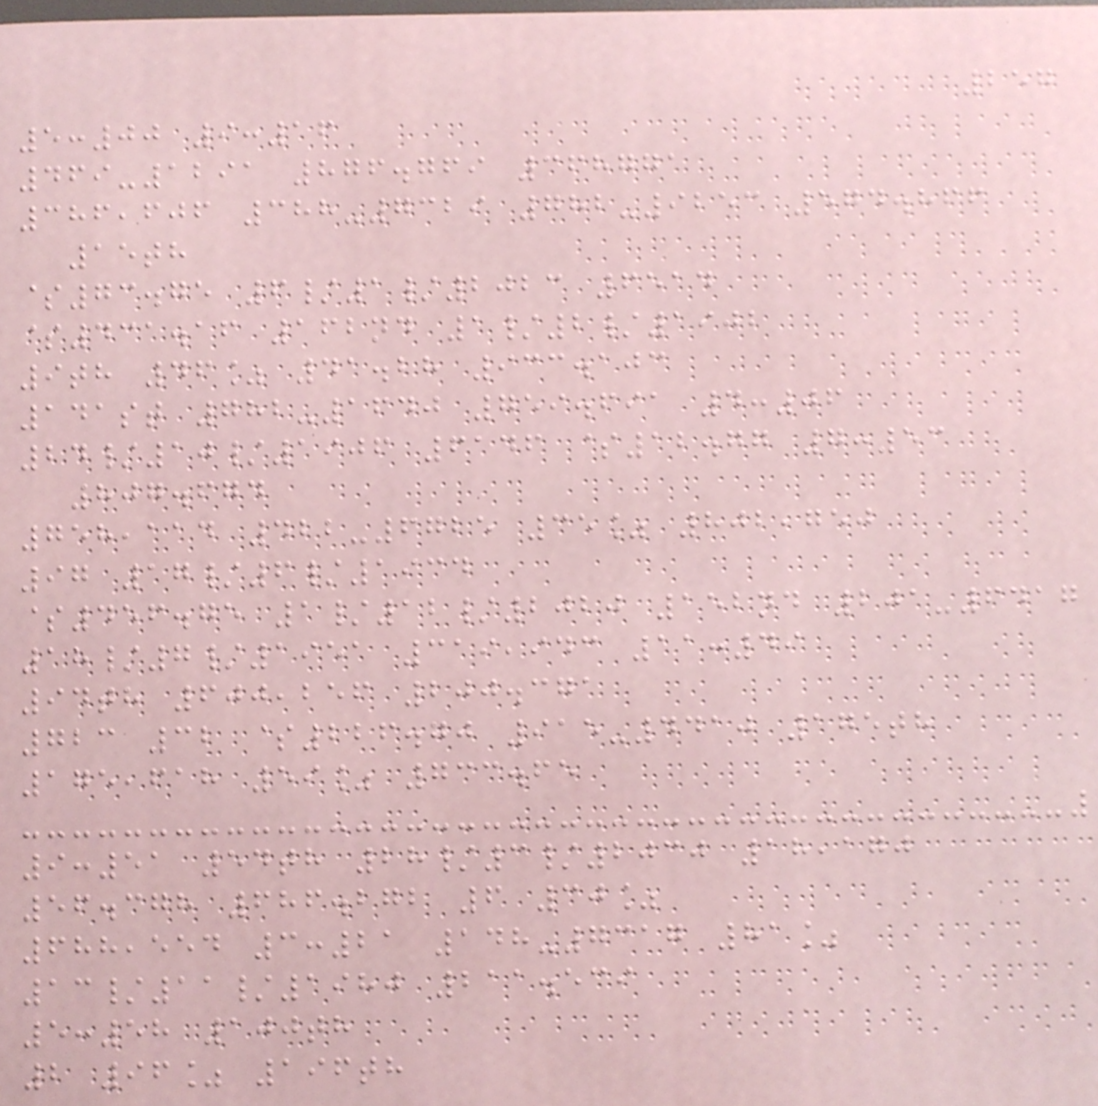257
5:00 9:16
469-1291 876.769 368771
386,606 388-7329 782-9253 574.866
15th
$73.75 6/1/2023 6514
$431.16 162nd 1/2/1902
9th 46% 41.28 933.103
141st 782-1640 759.691 4:06
24/10/1906 6146 $12.77 7:53
807.674
758,114 422-6725 35% 802,750
97 17/6/1934
$456.75 1/12/2020 152nd 201-6417
18/7/1951 319,943 11:49
94th 600,256 200.371
723 32 $226.70 915-4410 175th
175,618 59% 733.65
9:51 54th 28/3/2030 18,170
56.378 686.272 6 30%
688,554 3:21 148-7317 81%
13/11/1980 211.539
5:58 100th
2 96% 196th
